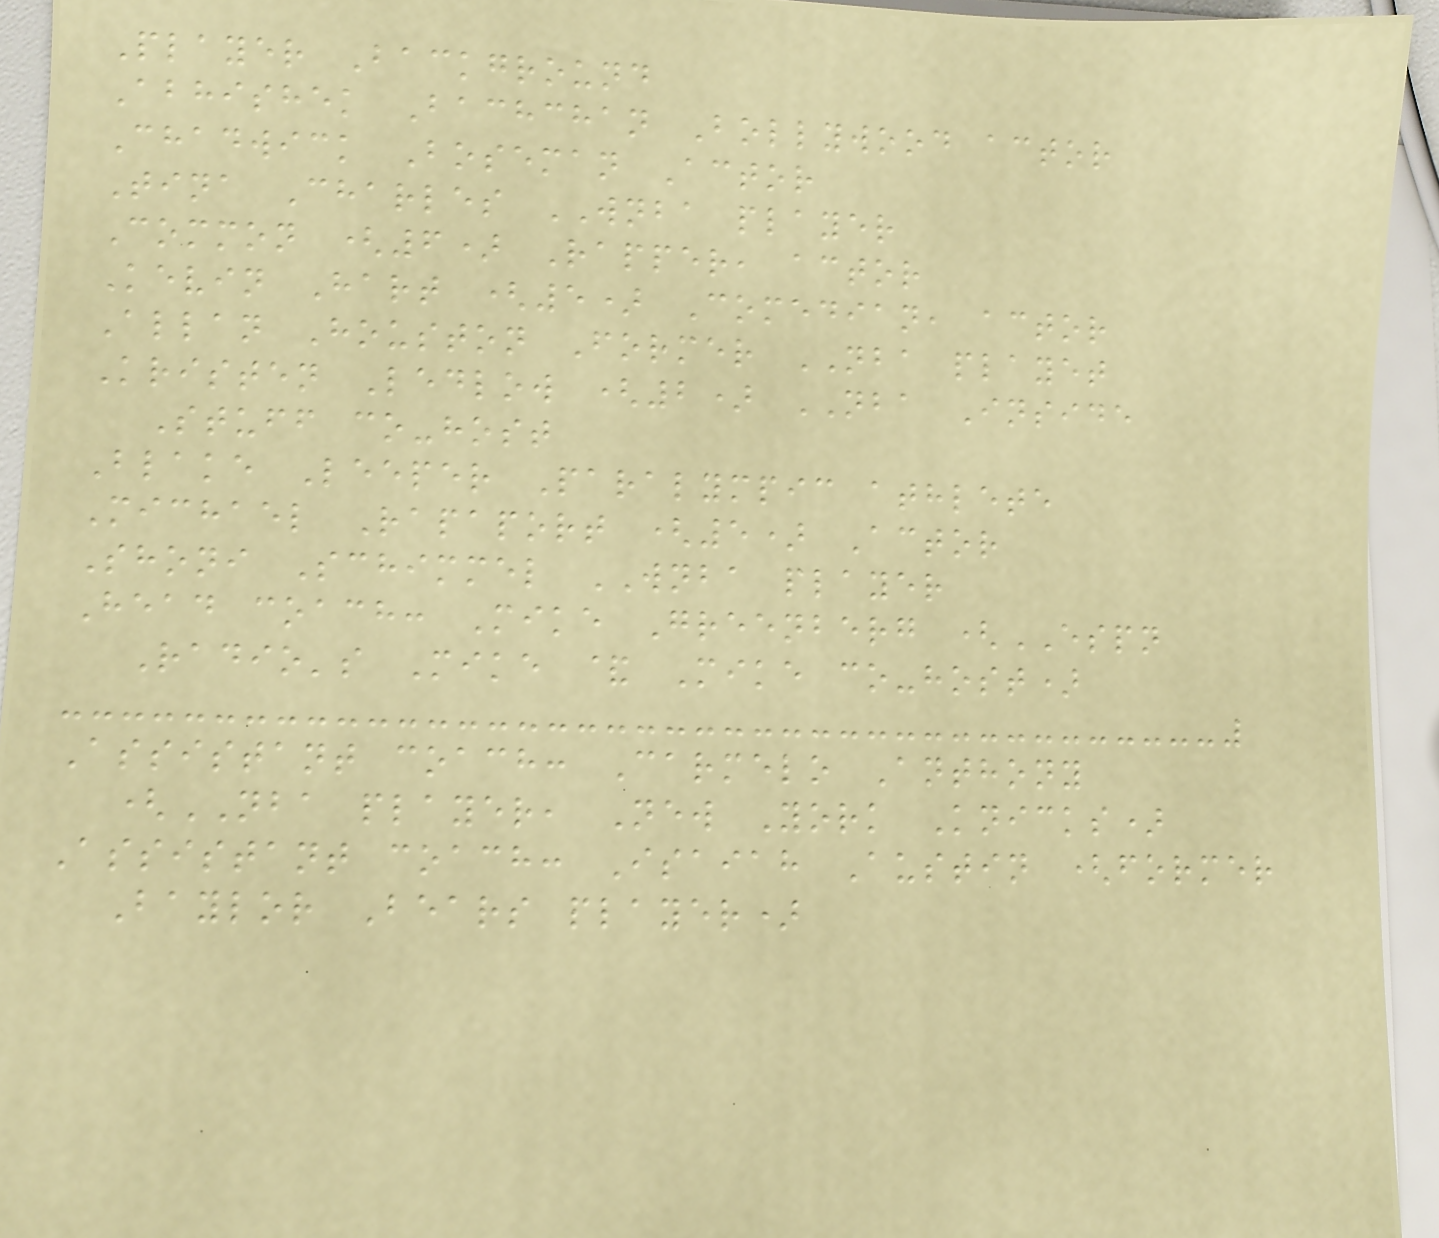Player Background
Abhishek Bachchan Bollywood actor
Chadwick Boseman Actor
Tina Charles WNBA player
Common (6) Rapper, actor
Kevin Hart (5) Comedian, actor
Allan Houston Former NBA playet
Kristen Ledlow (2) NBA Inside
Stuff co-host
Blake Leeper Paralympic athlete
Michael Rapaport (5) Actor
Shoni Schimmel WNBA player
Head coach: Mike Greenberg (ESPN
Radio's Mike & Mike co-host)
Assistant coach: Carmelo Anthony
(NBA player, New York Knicks)
Assistant coach: Isaiah Austin (former
Baylor Bears player)
